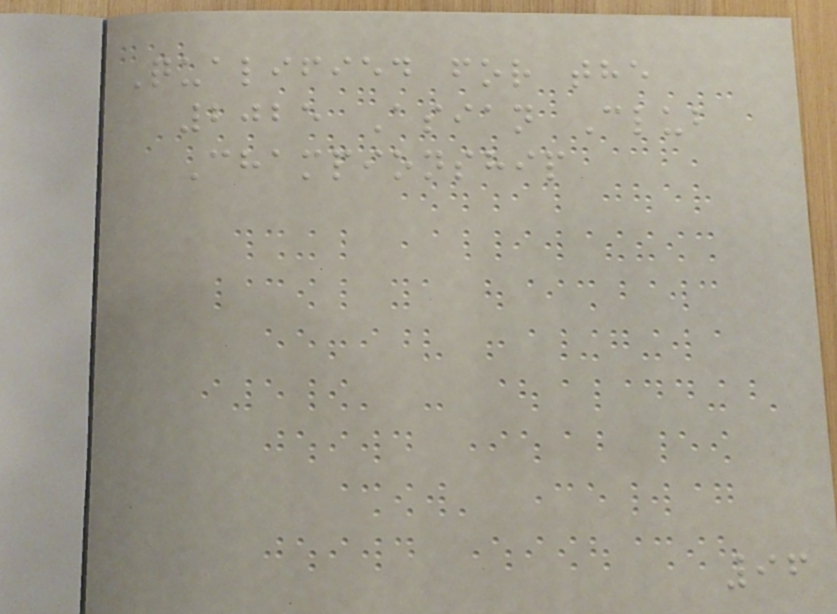Qualified for the
2025 Asian Club
Championship
96
